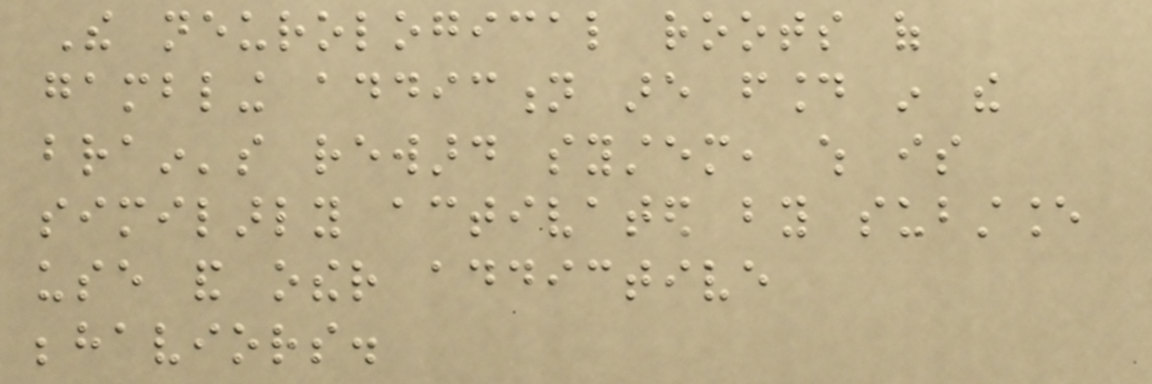The neurological roots of
gambling addiction are found in the
brain's reward system, which is
similarly activated by substance
use and other addictive
behaviors.
